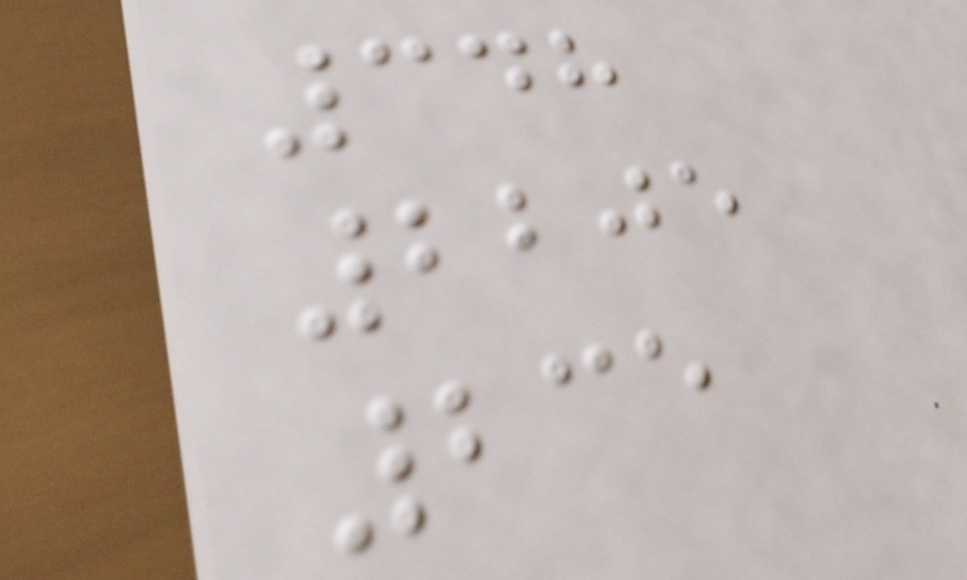348
2205
235
